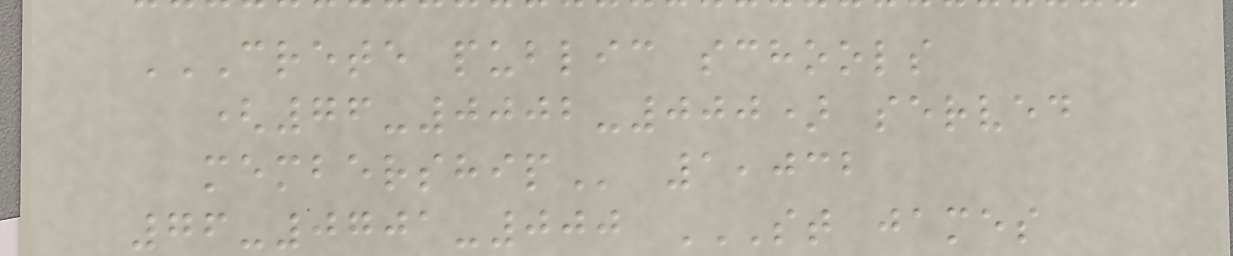CRETE PUBLIC SCHOOLS
(76-0002-000) SERVED
MEMBERSHIP 1,032
76-0701-000 ST JAMES
